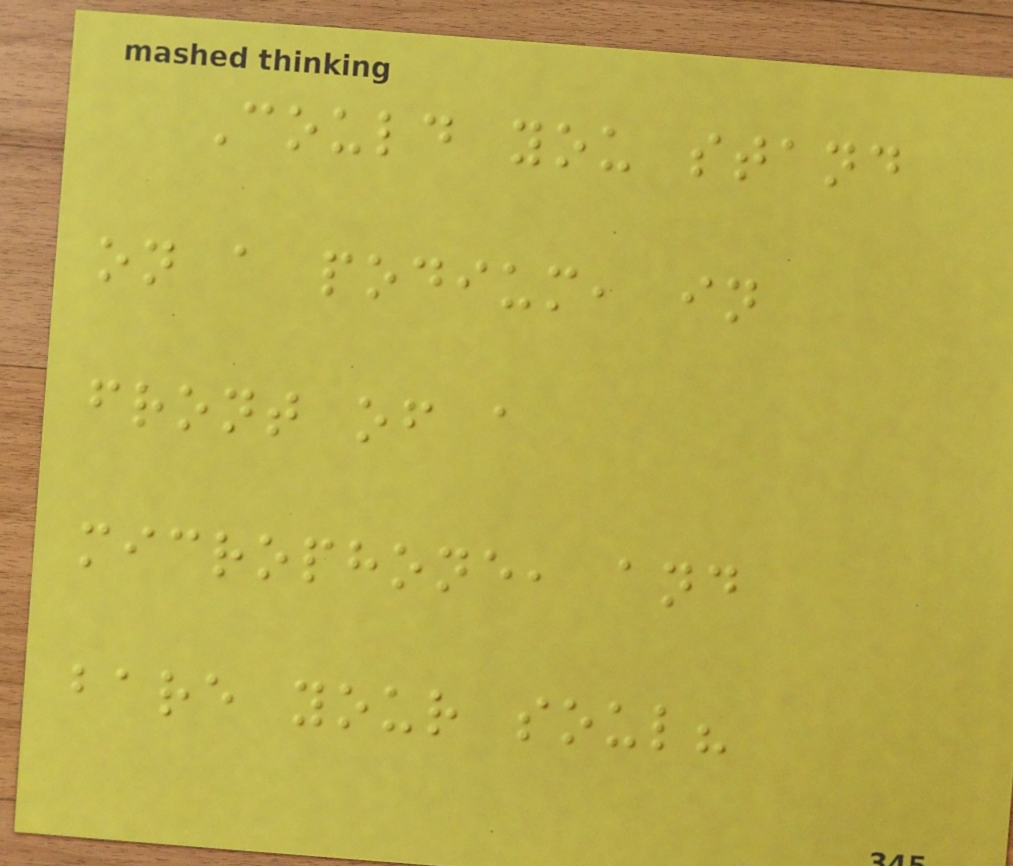Could you stand
on a podium, in
front of a
microphone, and
bare your soul?
